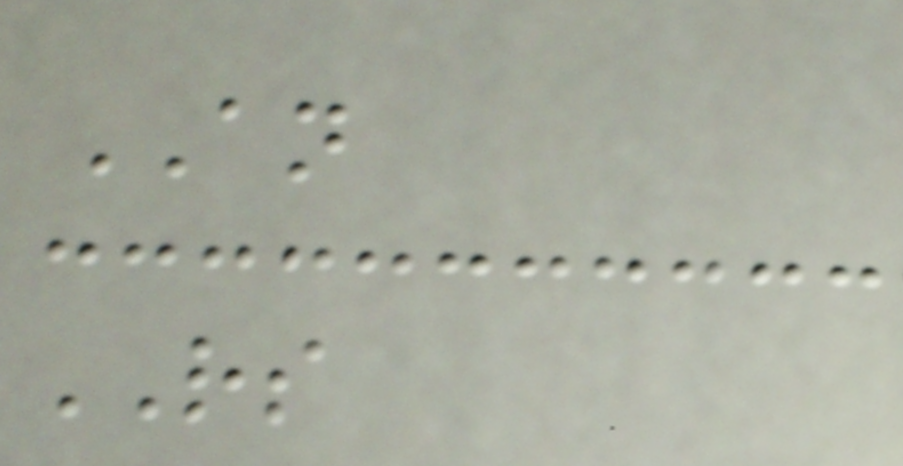AN
RS
